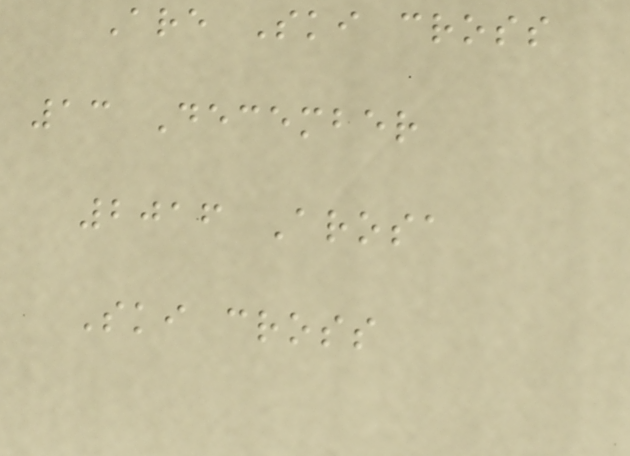Are Ski cross
13 December
2016 Arosa
Ski cross
